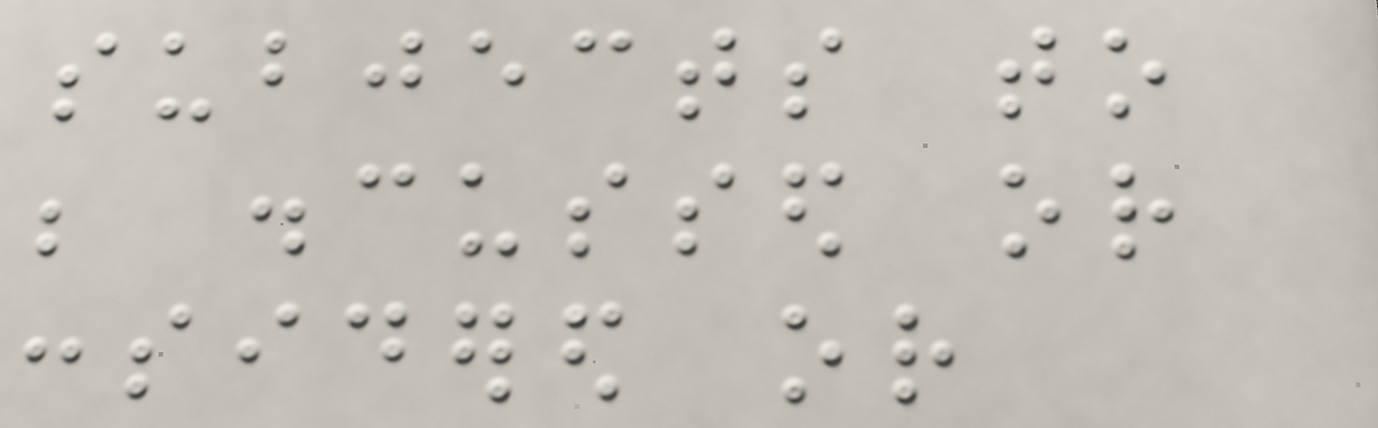subjects to
be discussed or
considered or
